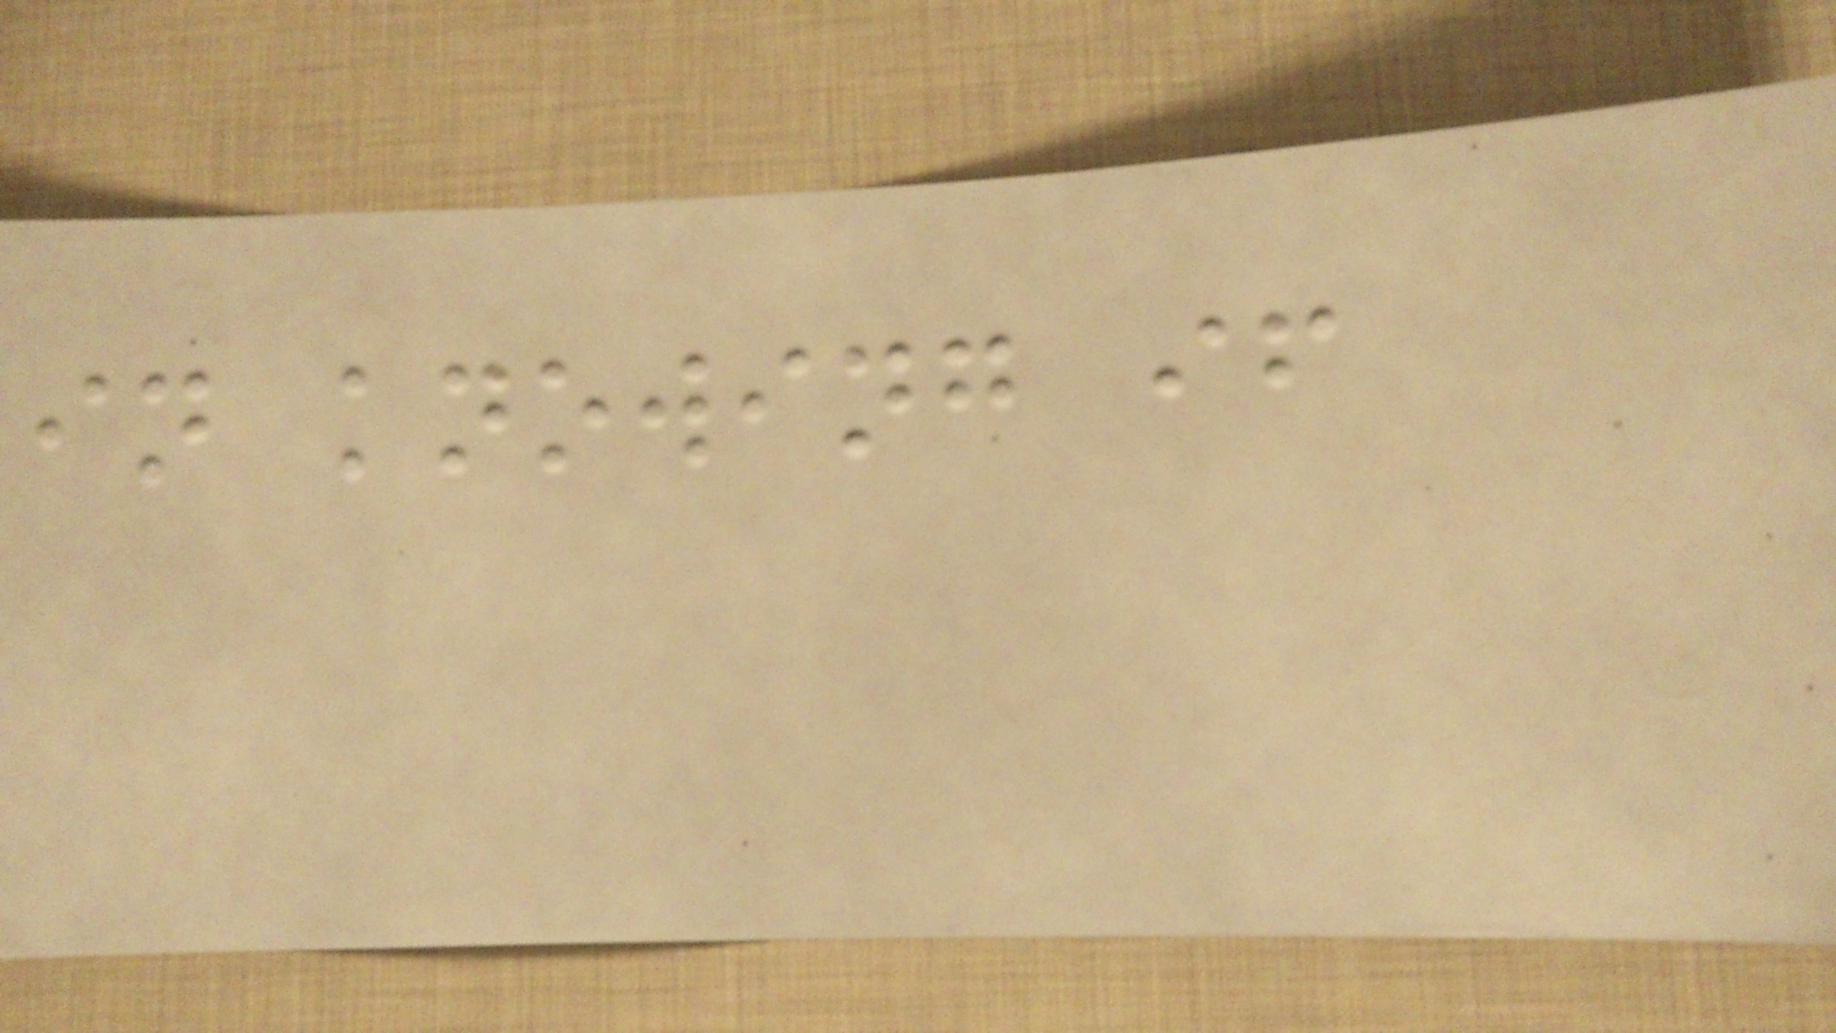in knowing if
